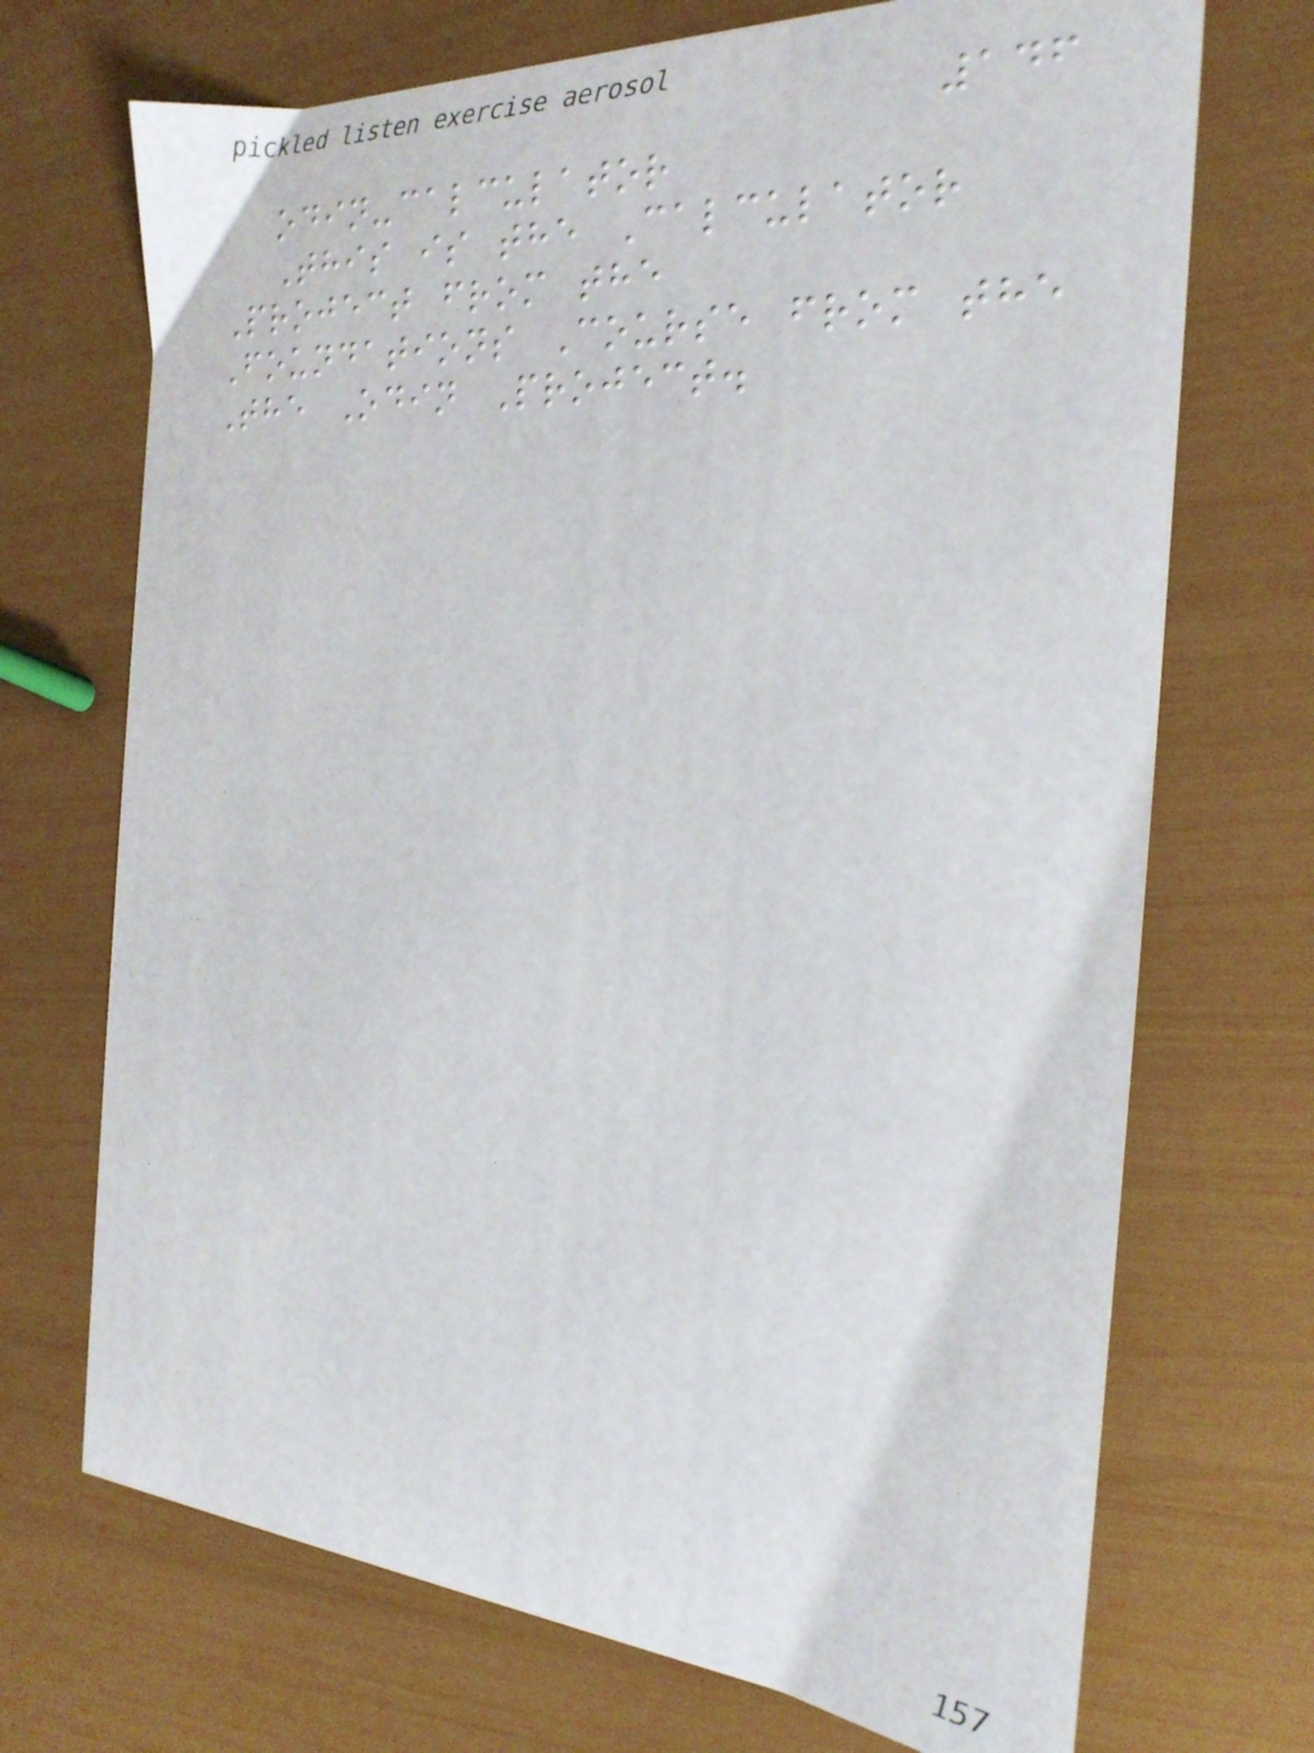146
odin-calculator
This is the Calculator
Project from the
Foundations Course from the
The Odin Project.
